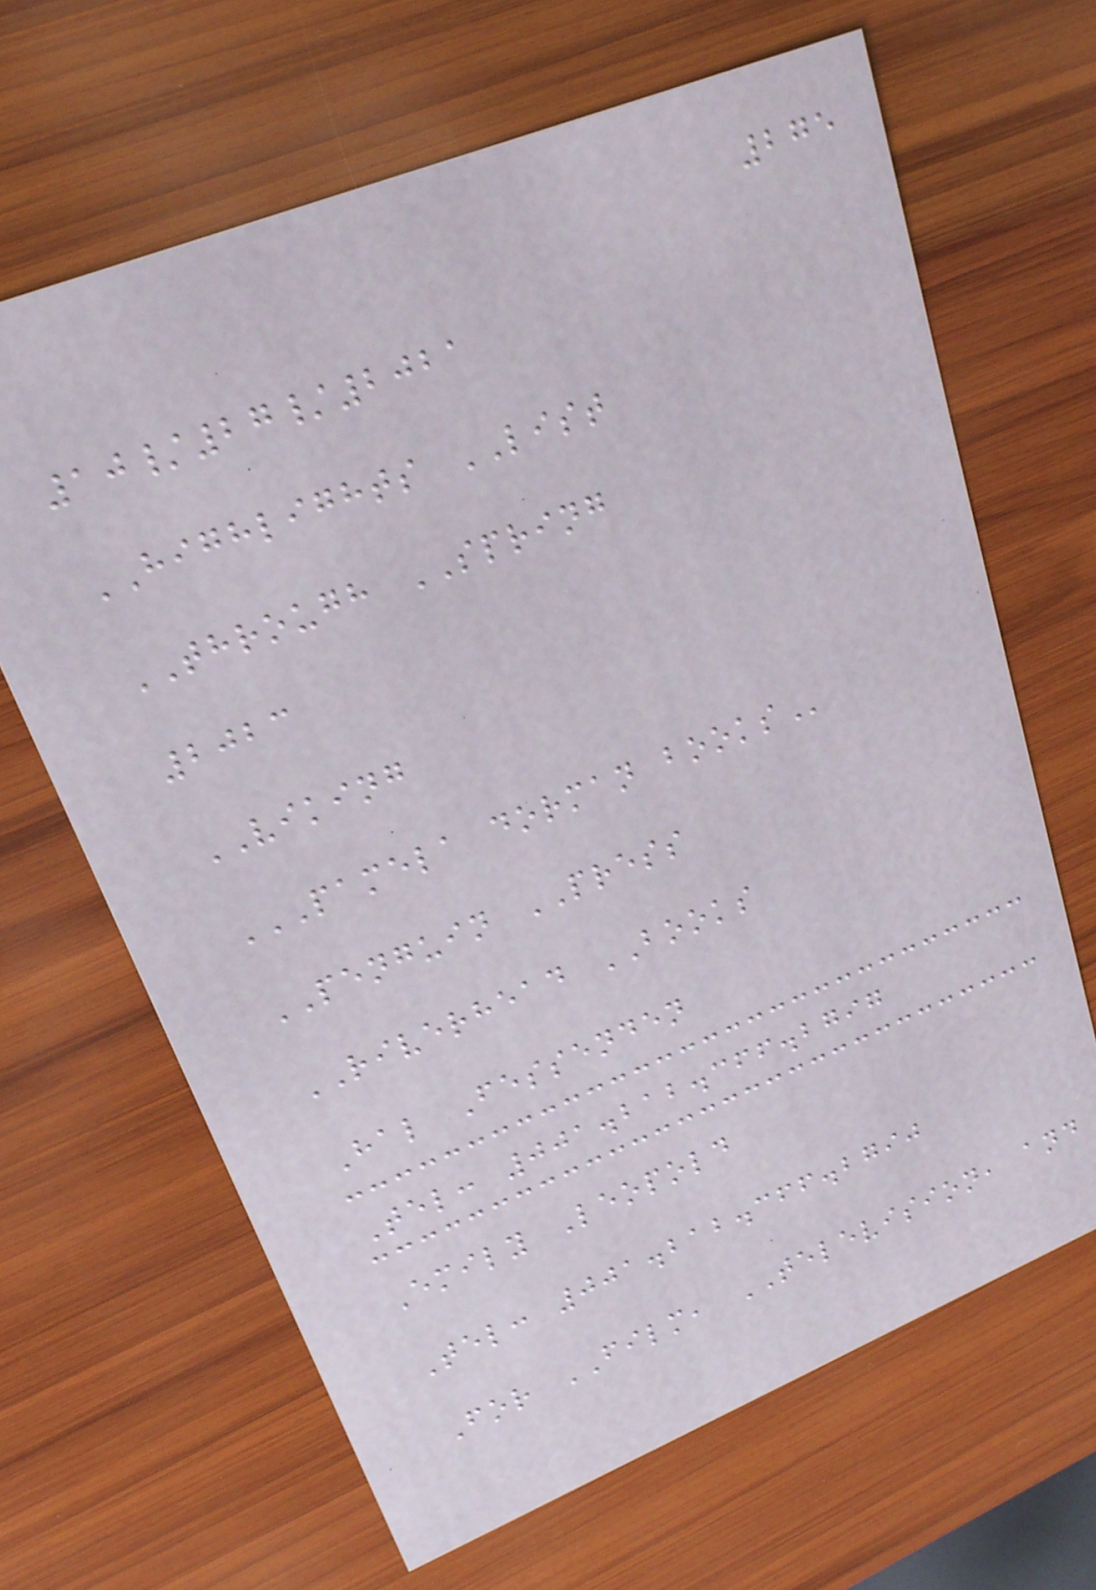275
10/27/2021
HIGHLIGHTS LIST
THROUGH SPRING
2023
VIKING
PAMELA DORMAN BOOKS
PENGUIN PRESS
RIVERHEAD BOOKS
Hal Fessenden
Tel: 001.212.366.2797
Emily Leopold
Tel: 001.212.366.2790
For FILM, TELEVISION, and
